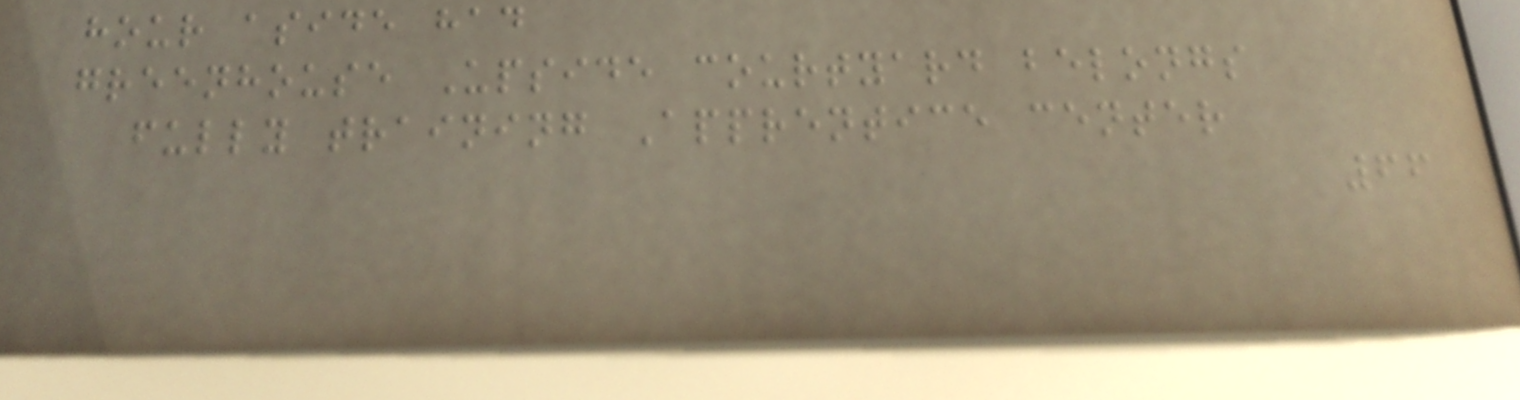hour aside had
greenhouse Upside courtyard belongs
fully training Apprentice center
66
